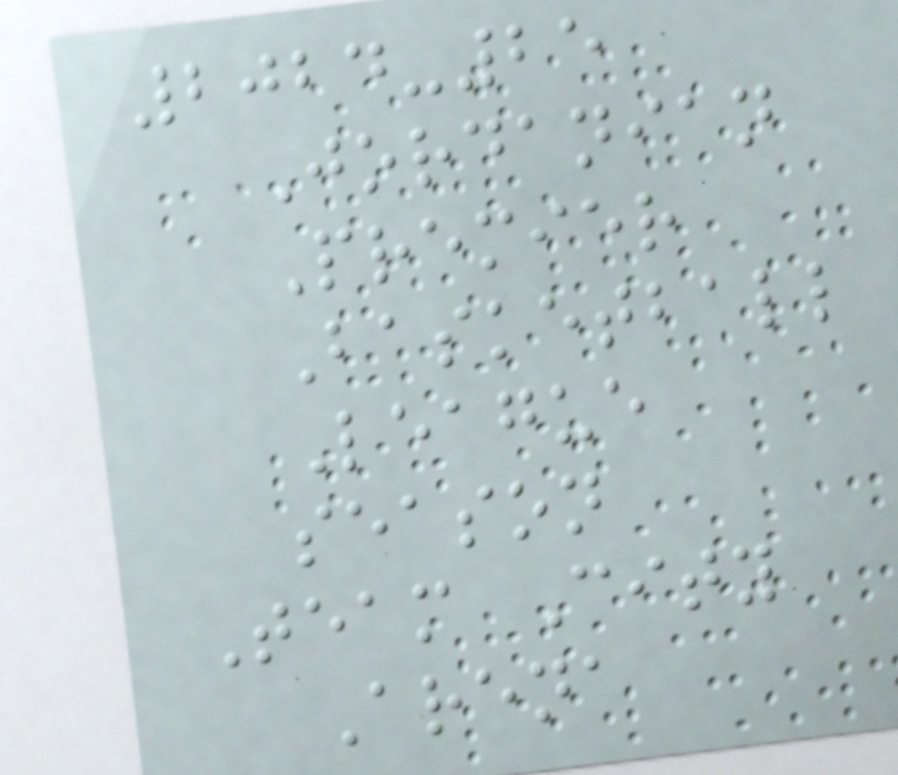2024-25
Jordanian
Premier
Basketball
League
season
Team City
Arena
